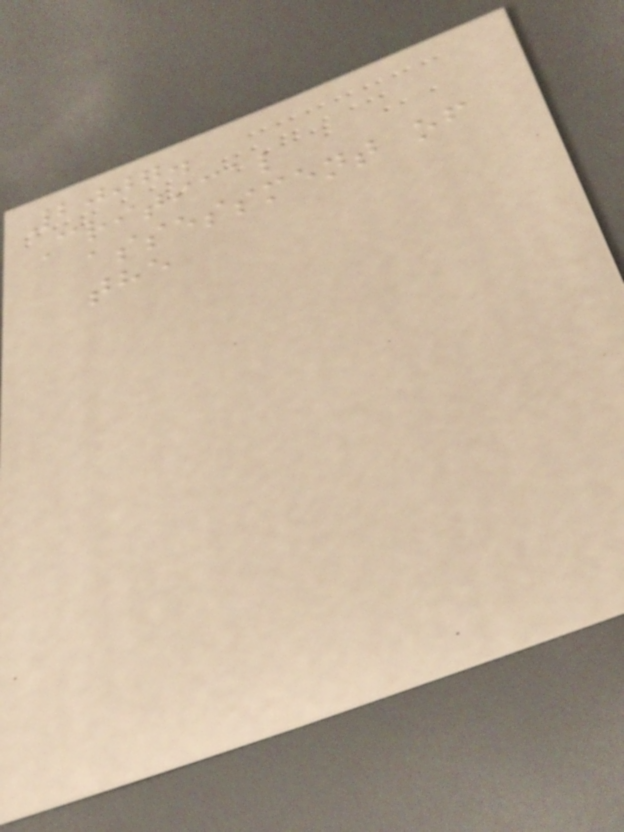2007.
Critical
assessment of
the
